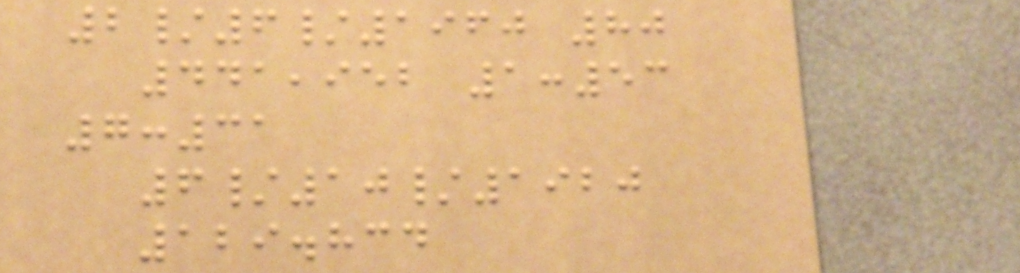2/6/1960 80
441,952 1:53
7:31
6/10/1920
129.834
